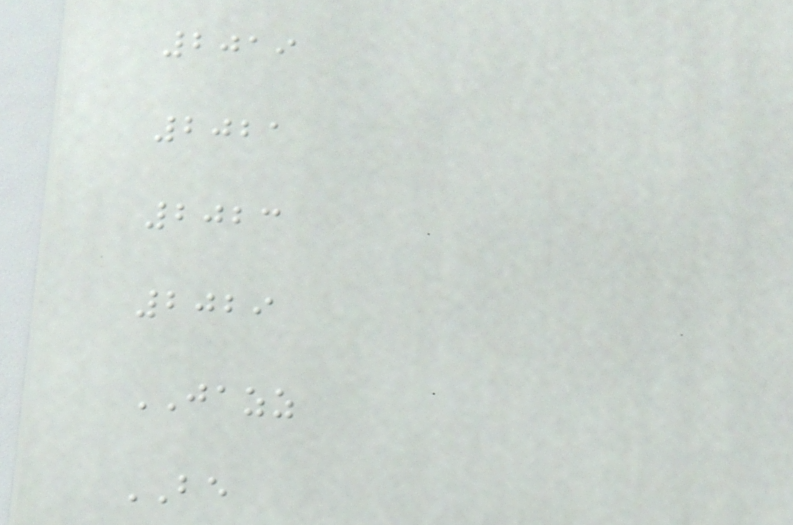2019
2021
2023
2029
JAZZ
BE
